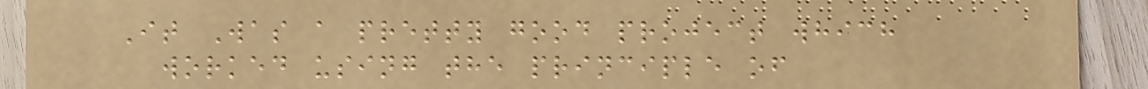It Was a pretty good project which
worked using the principle of
